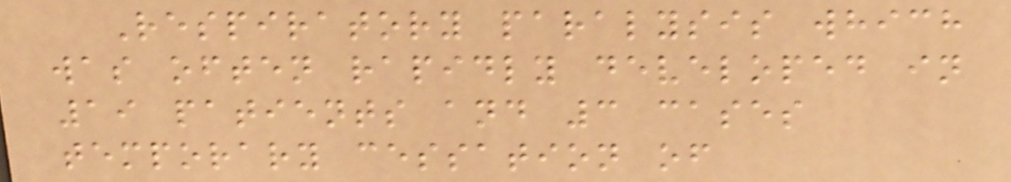Respiratory paralysis which
was often rapidly developed in
19 patients and 3 cases
temporary cessation of
